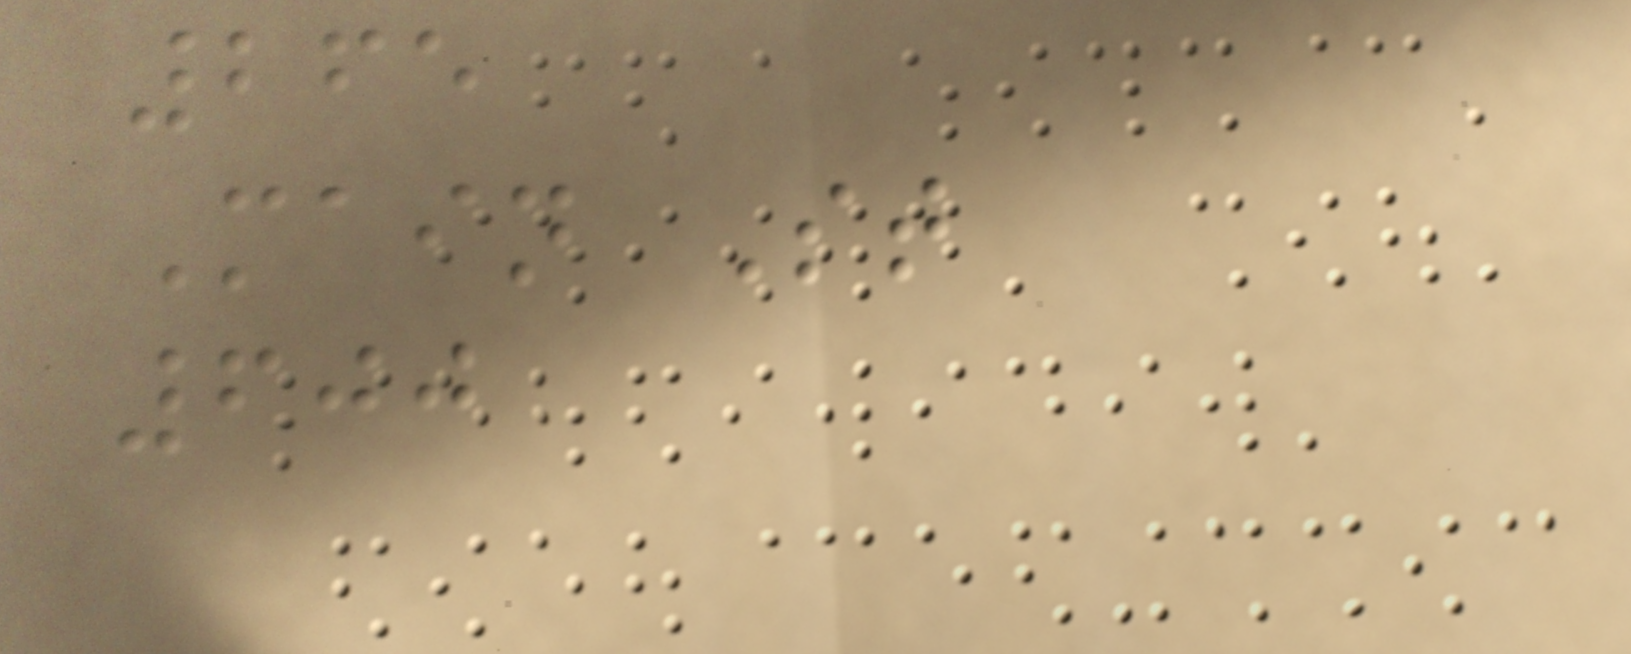265
Main St
600
